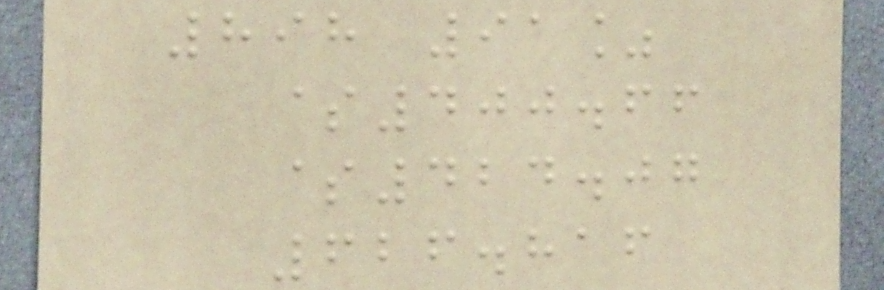898 91%
$400.66
$424.07
626.816
